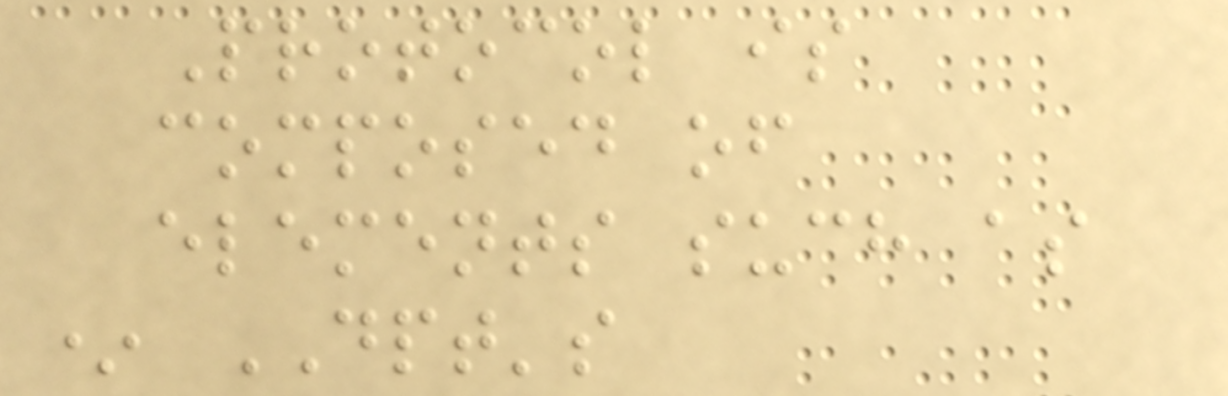Protocol is
composed of
elements such as
* DPT's
